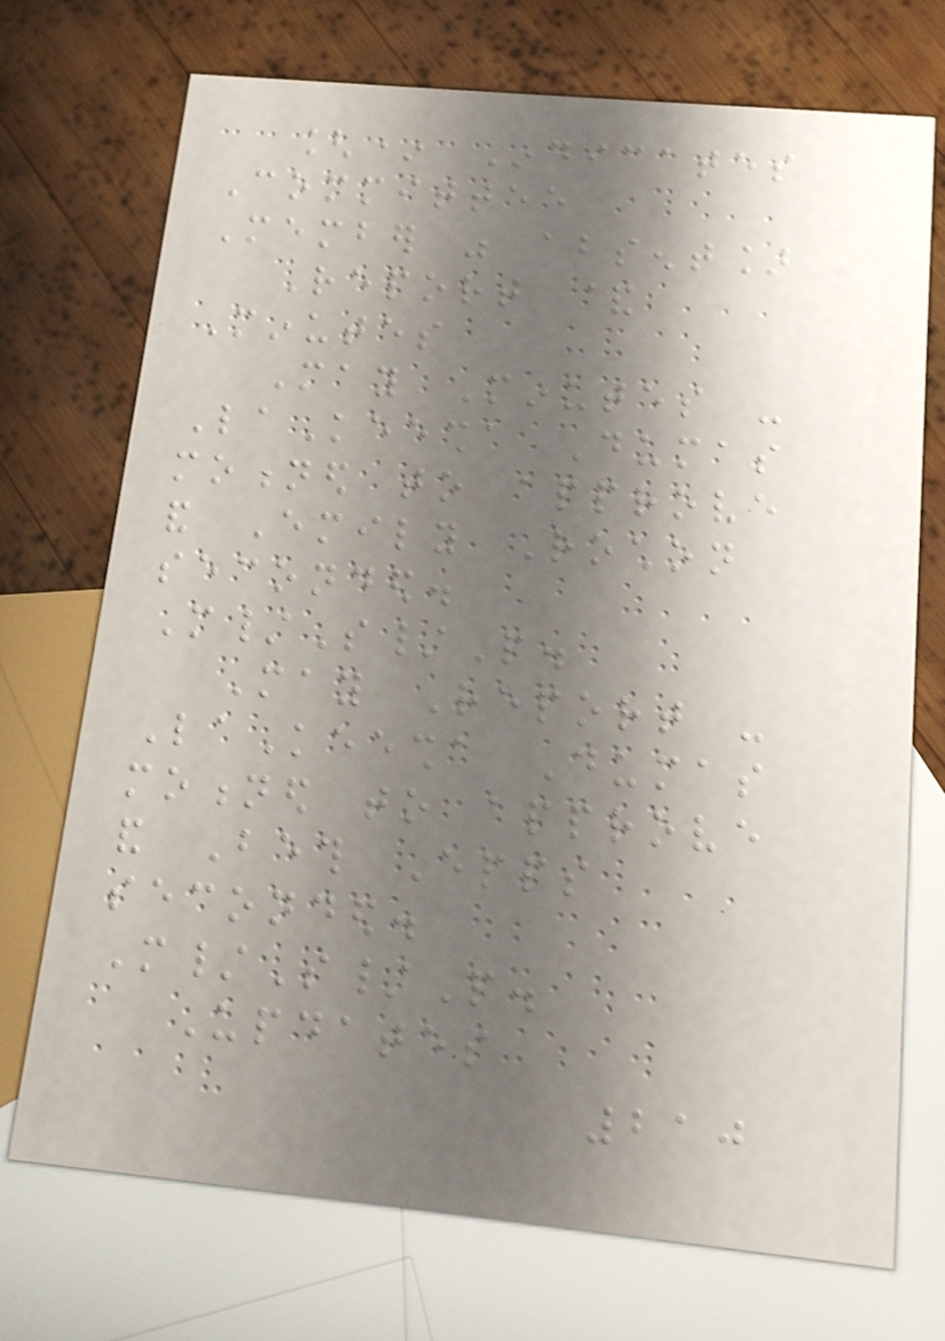[* Indicates
Committee
Member was absent]
Report &
Minutes
May Minutes -
LaKeesha Dumas
motioned to approve
and Emily Rochon
seconded.
M/S/P.
May Report -
LaKeesha Dumas
motioned to approve
and Beth Epps
seconded.
M/S/P.
Updates
210
